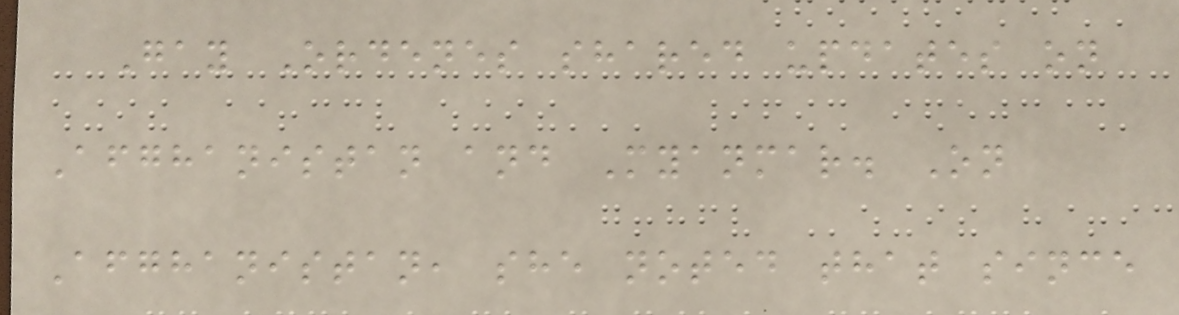Gay Ordenes shared updates on
Afghanistan and Myanmar. On
Afghanistan, she noted that since
